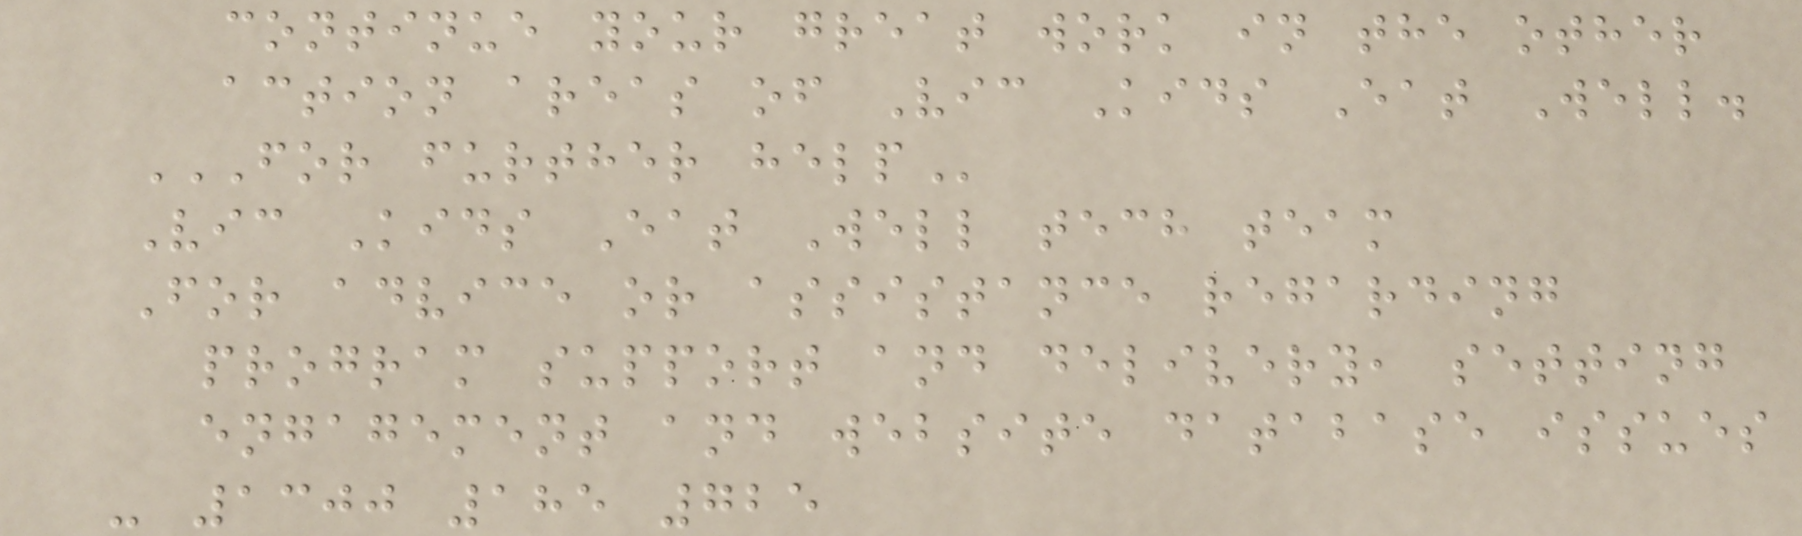continue your great work in the other
action areas of Vic Kids Eat Well.
FOR FURTHER HELP
Vic Kids Eat Well tech team
For advice or assistance regarding
program support and delivery, setting
engagement and website database issues
- 1300 185 725
